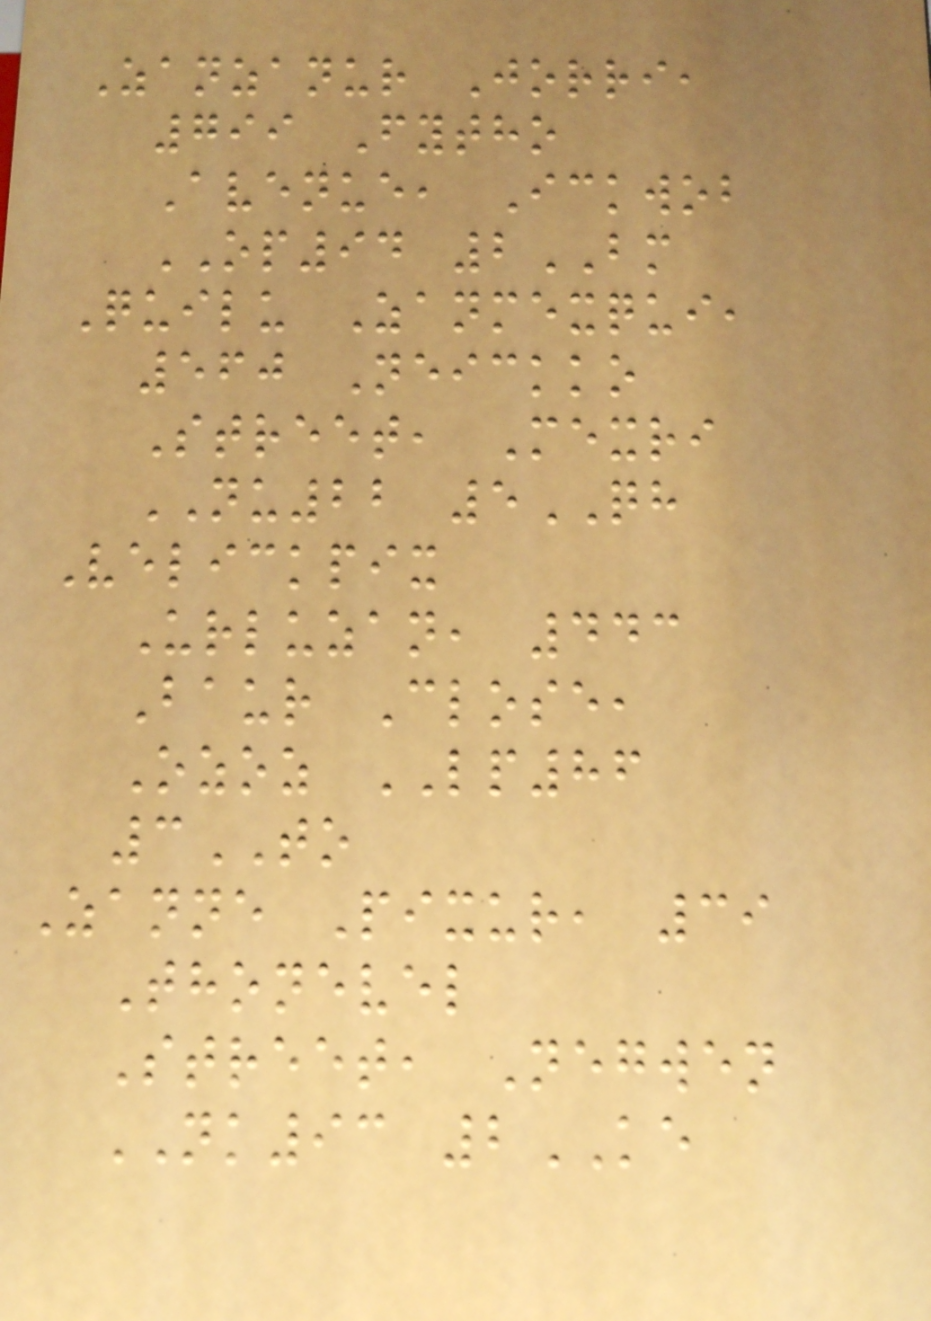Zanzanur Jorri,
799 Fytho
Avenue, Ickwob
OP94 2BM
Quilu Zanmexqui,
560 Neickko
Street, Mexri
NU22 5QH
Velickpix
Urluzan, 443
Baur Close,
Ozoz LP86
3TO
Zanne Pixur, 39
Thonevel
Street, Negwen
NK93 2KE
